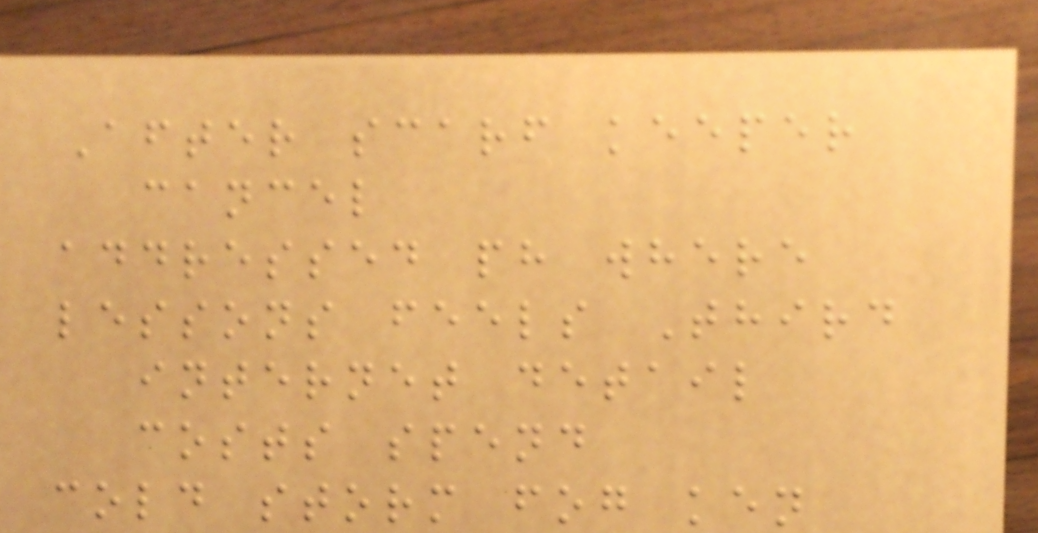After scarf keeper
cancel
addressed ph where
lessons feels Third
internet detail
costs spend
cold storm fog ken
